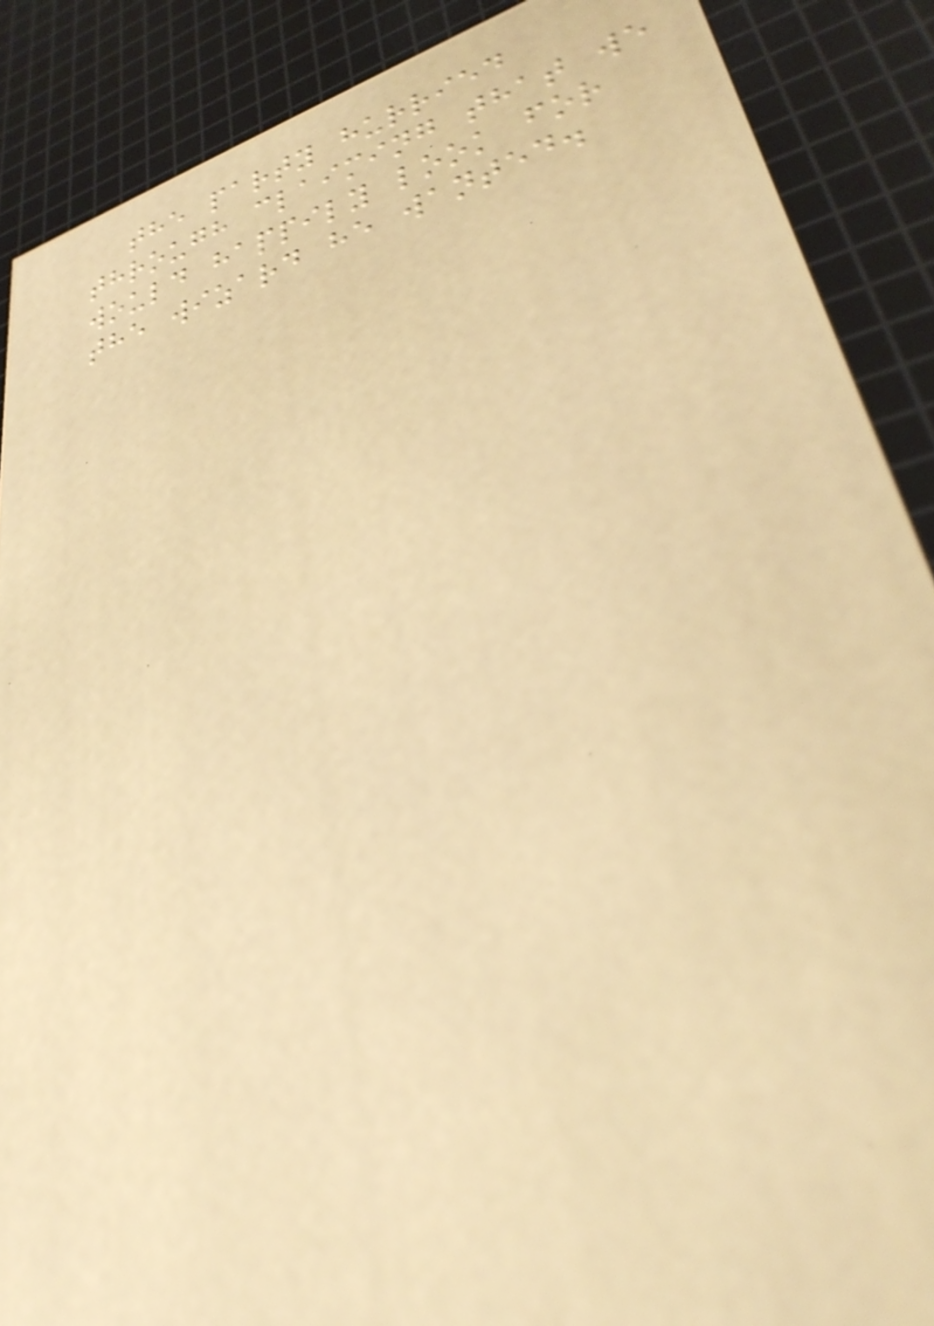the party hurried
through claiming that we
would happily look for
the wizard he wanted.
